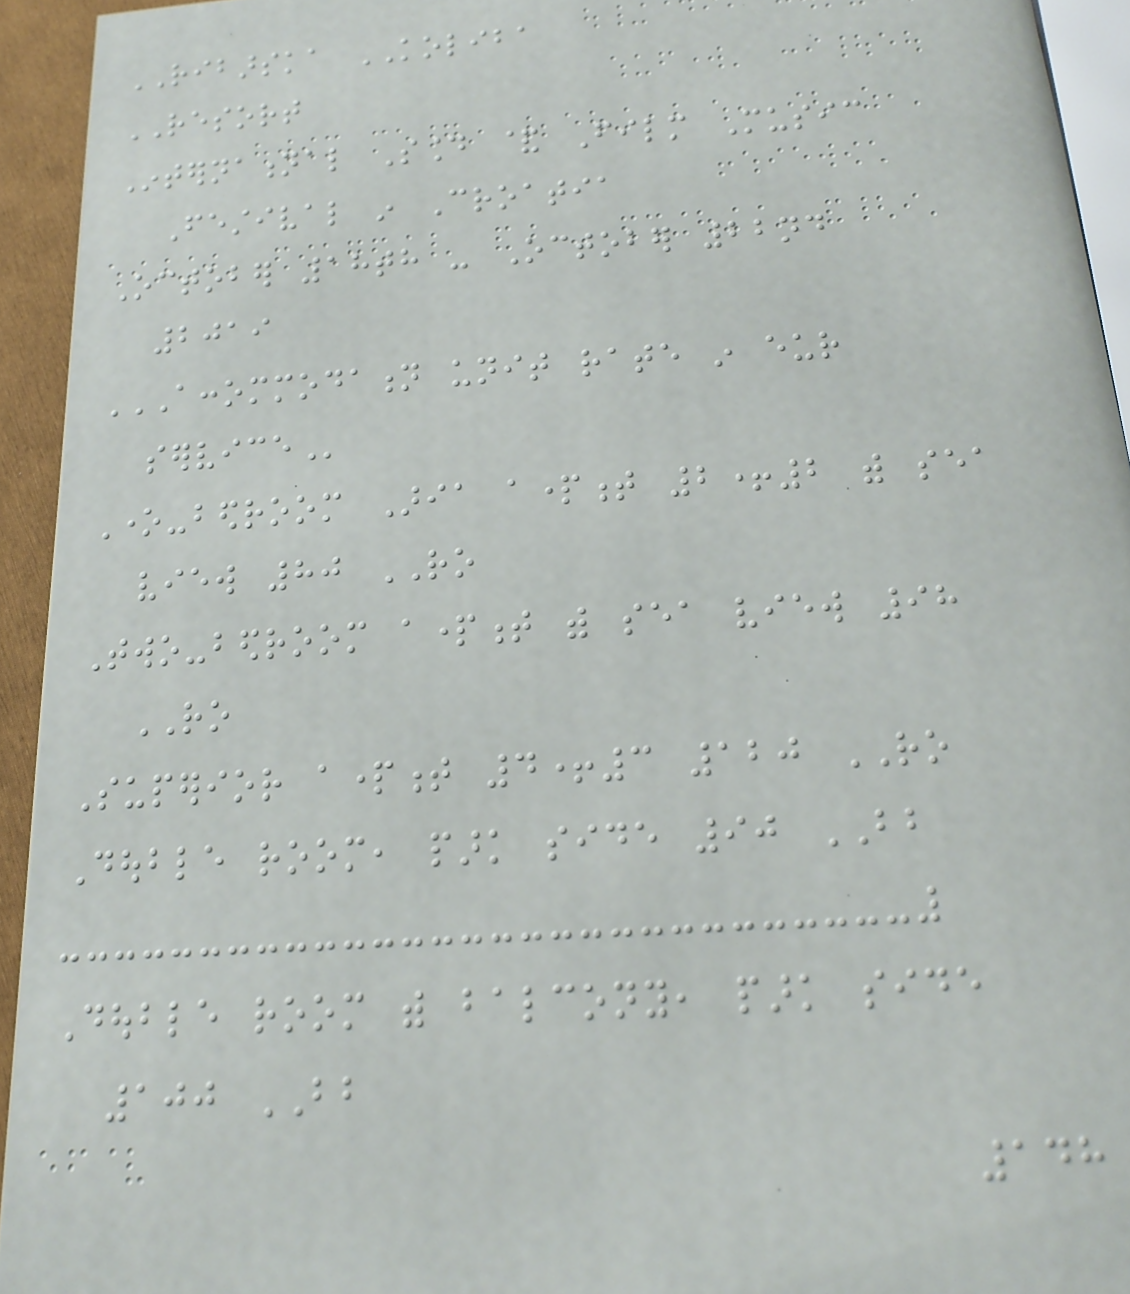RIBARSKA KOLIBA
RESORT
International Sound & Film Music
Festival in Croatia
October 18th - October 22nd
2019
ACCOMMODATION UNIT RATE IN EUR
SERVICE
One-bedroom Aria apartment 2+2 with sea
view 80 RO
Two-bedroom apartment with sea view 98
RO
Superior apartment 4+3 120 RO
Double room, park side 90 BB
Double room with balcony, park side
100 BB
148
